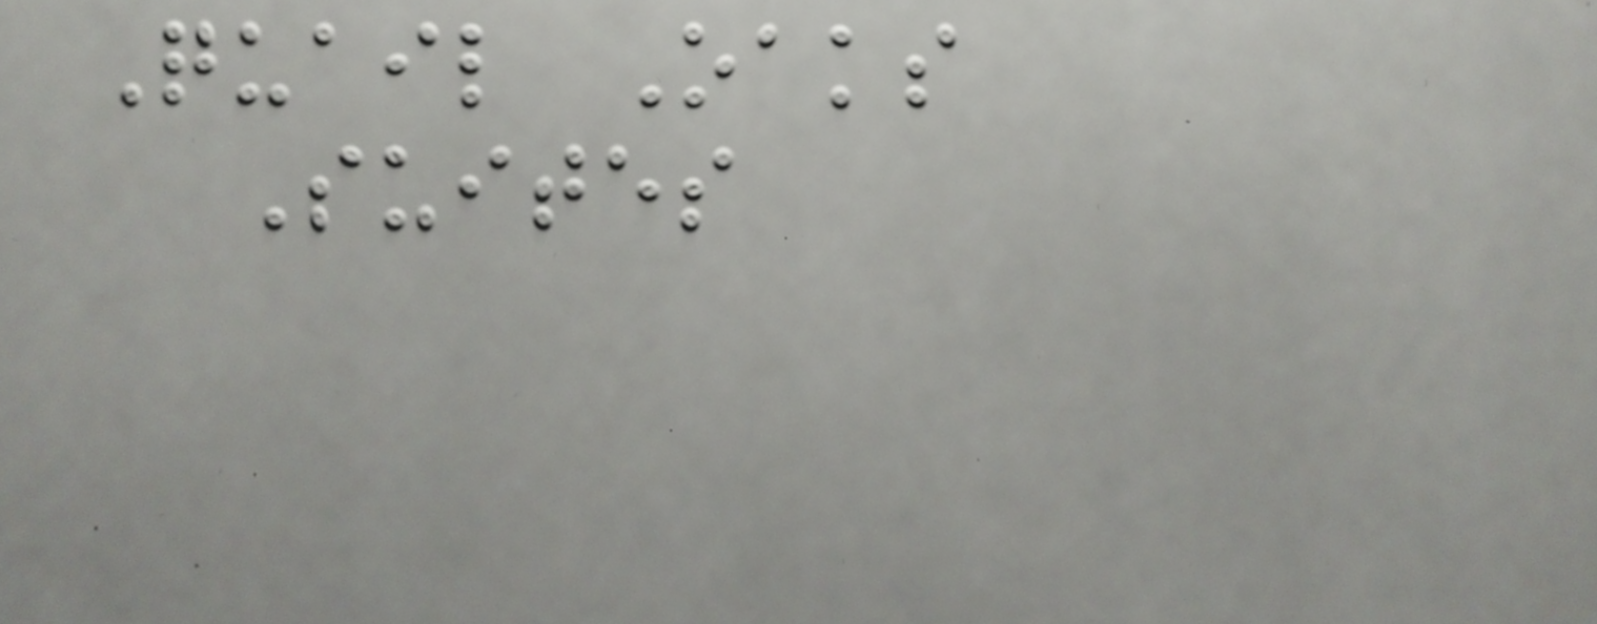Quail Oaks
Suites
